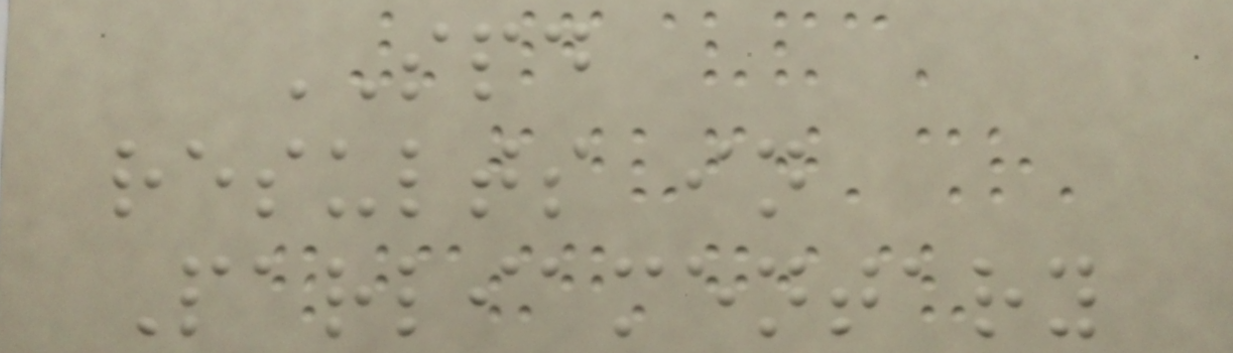SPD
results in
Parliamentary
